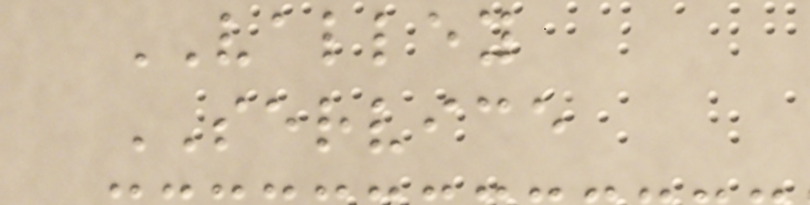VALLEY
SERVICE
